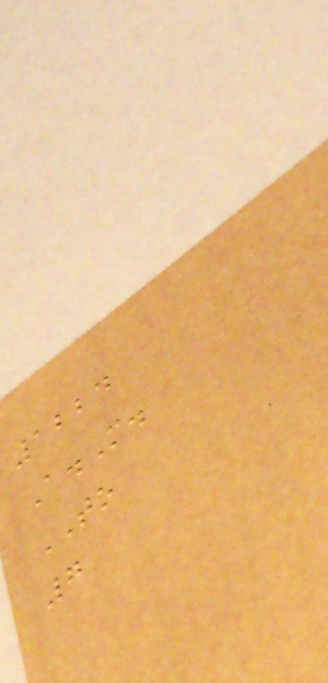1224
A.M.
TO
7
